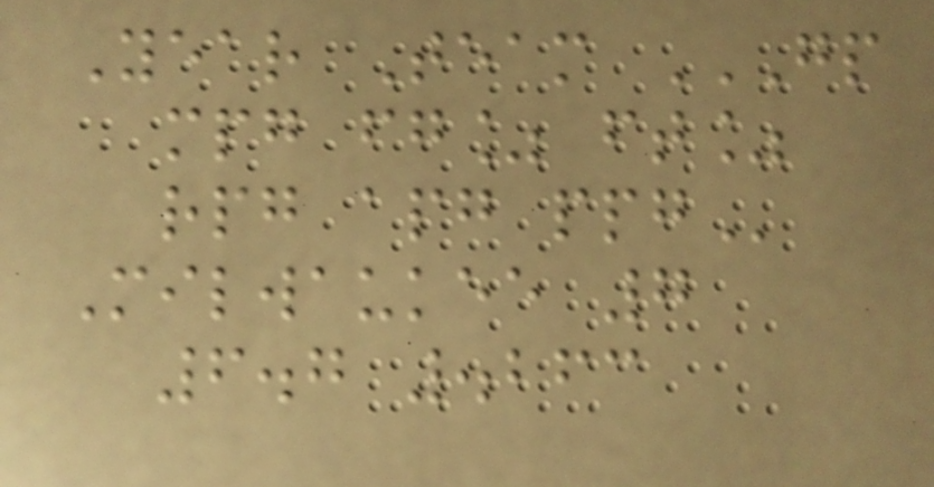Year Team GP
MPG FG% FT%
RPG APG PPG
Milwaukee 7
6.7 .263
